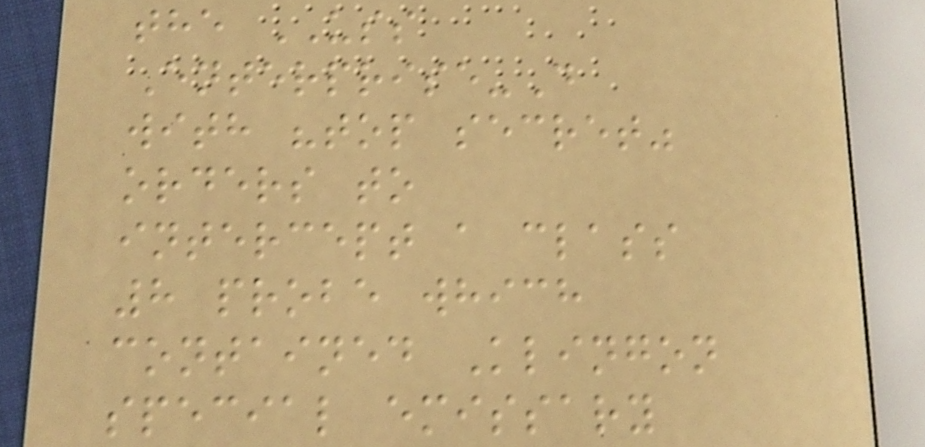the USS
Enterprise-D
with "top secret"
orders to
intercept a class
8 probe which
contained Klingon
special emissary
